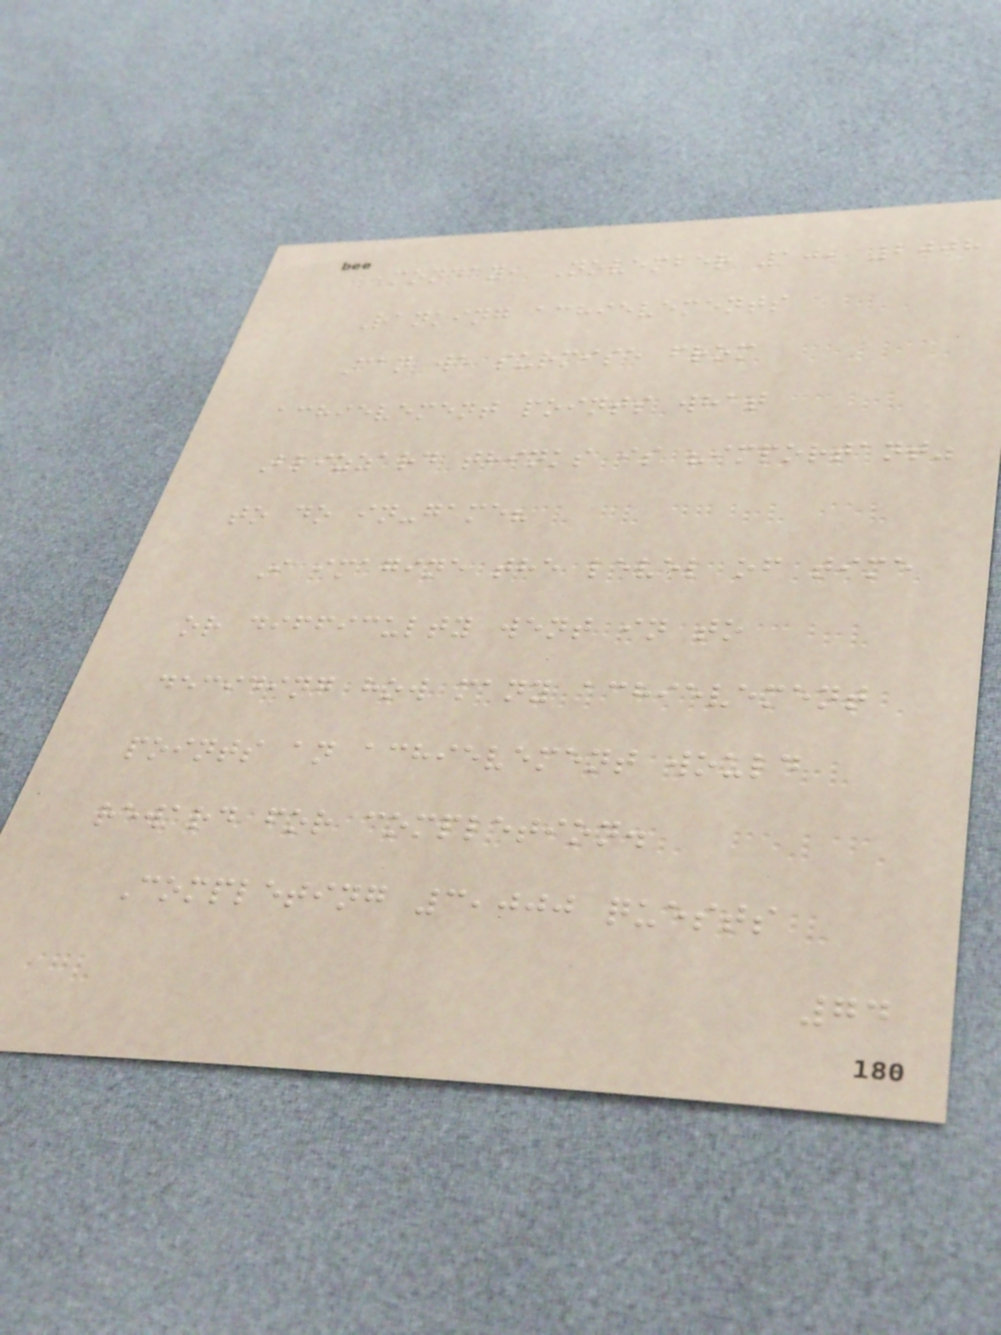Monday, November 10, 2008
Ranking achievements
Can we surmise from
achievement points what
Blizzard thinks is "important"
to do in-game?
I imagine the level of time
or difficulty went in to
deciding how many achievement
points an achievement would
reward for completion.
Completing 3,000 quests
74
